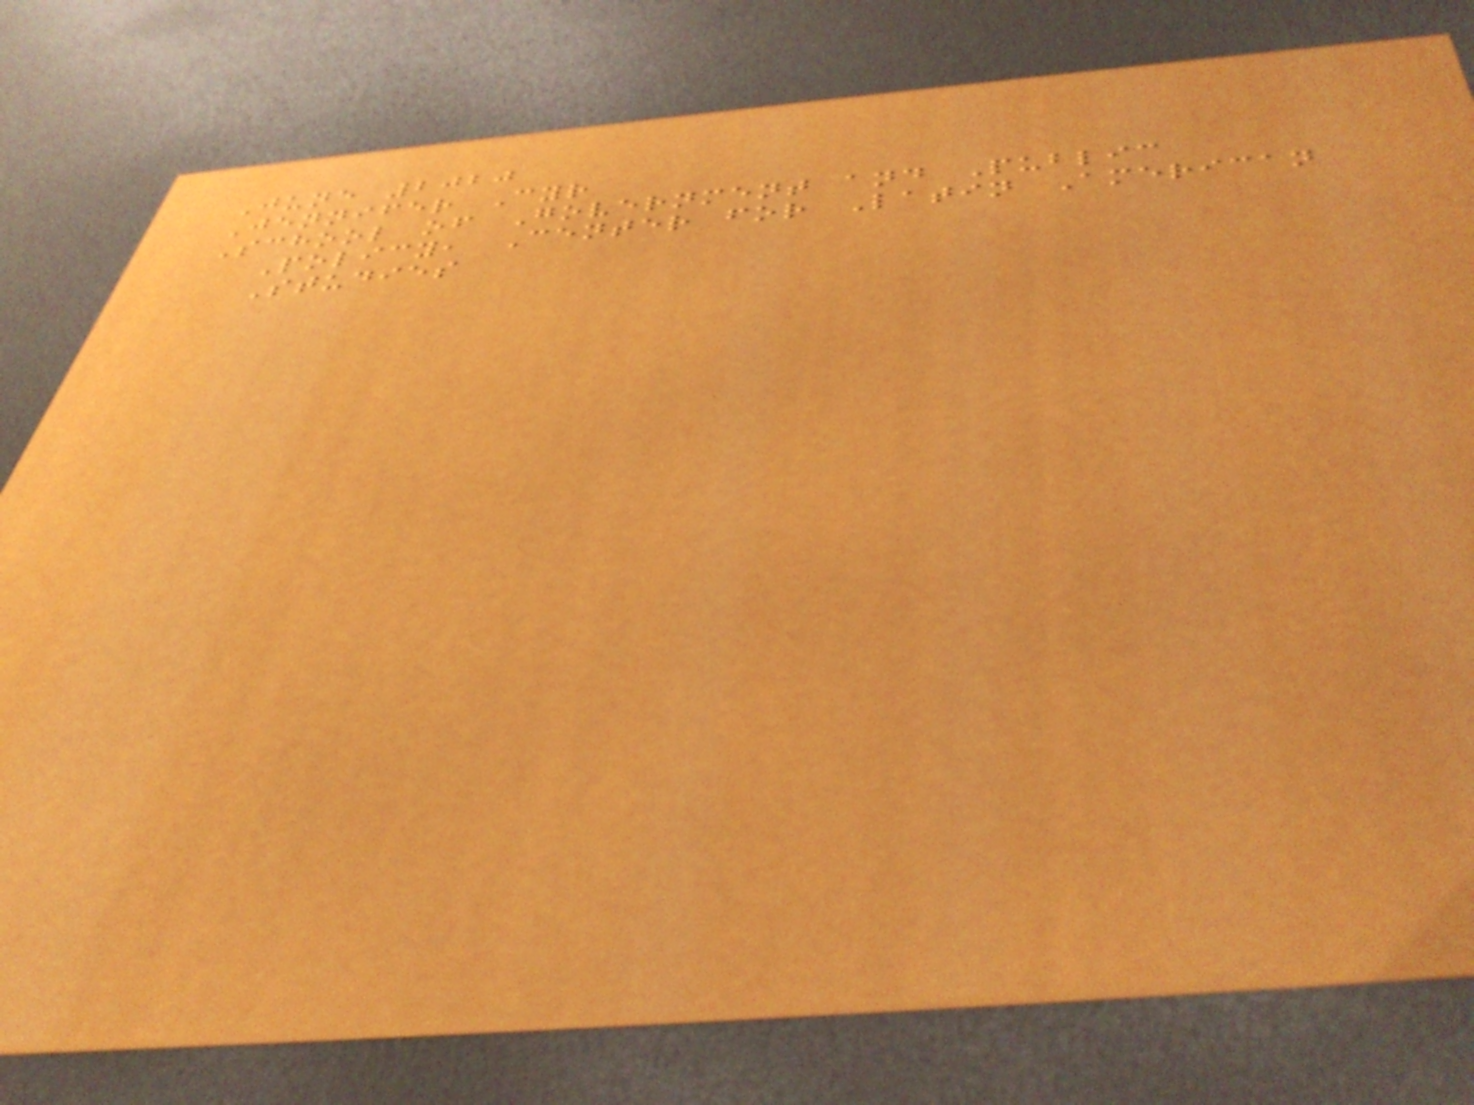June 2020
Jennifer Cyr
School of Government and Public
Policy, Center for Latin American
Studies
